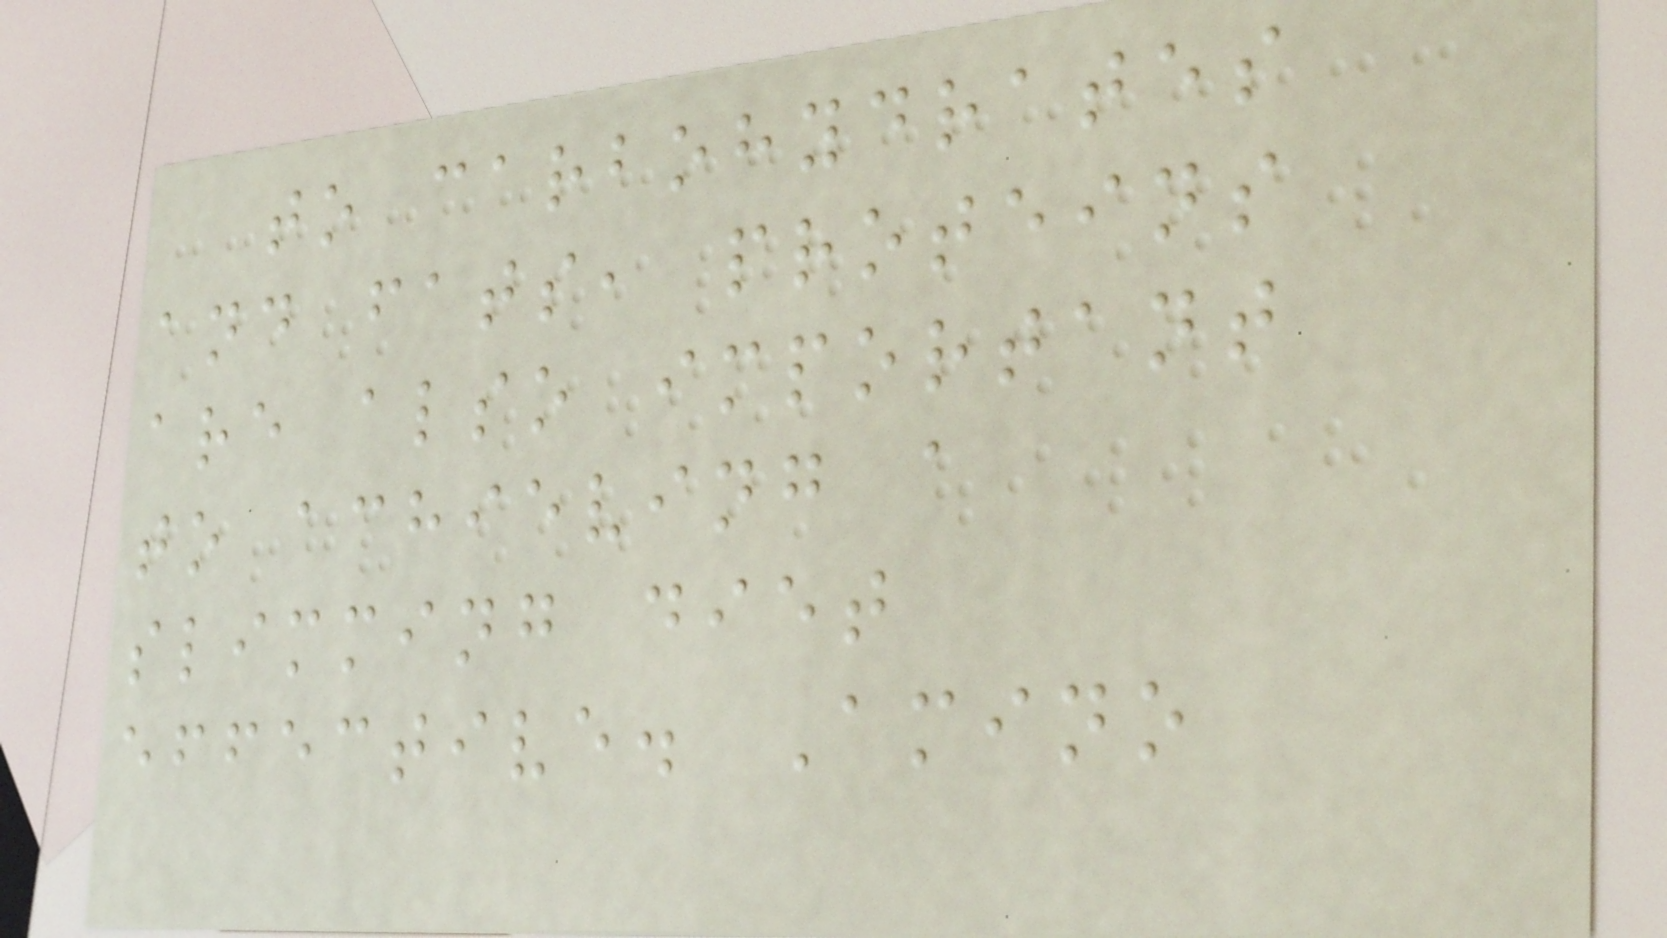to carbohydrates
and fats, proteins
are also important
to achieving a
slimming diet
effective. Amino
